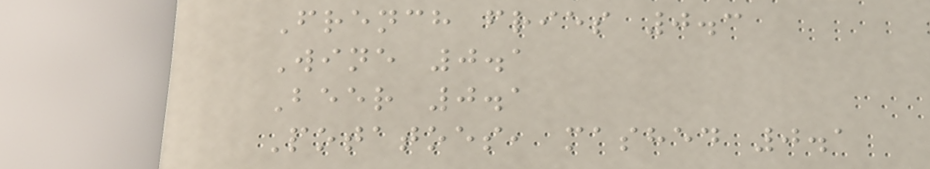French fries 0.3
Wine 0.1
Beer 0.1
Potatoes, mashed 0.1
